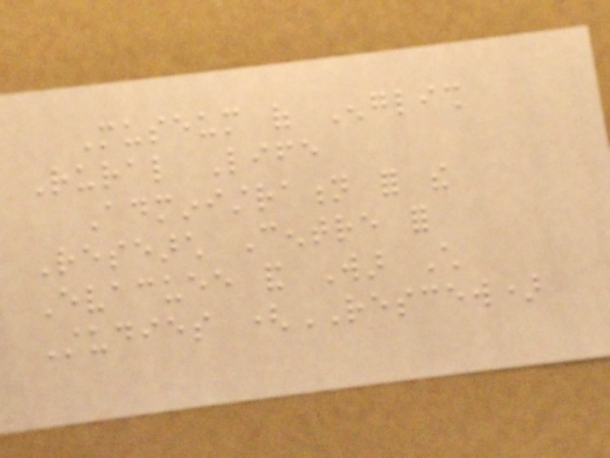Museum of English
Rural Life
Administration for the
Research Centre for
Evacuee and War Child
Studies (RESCEW)
